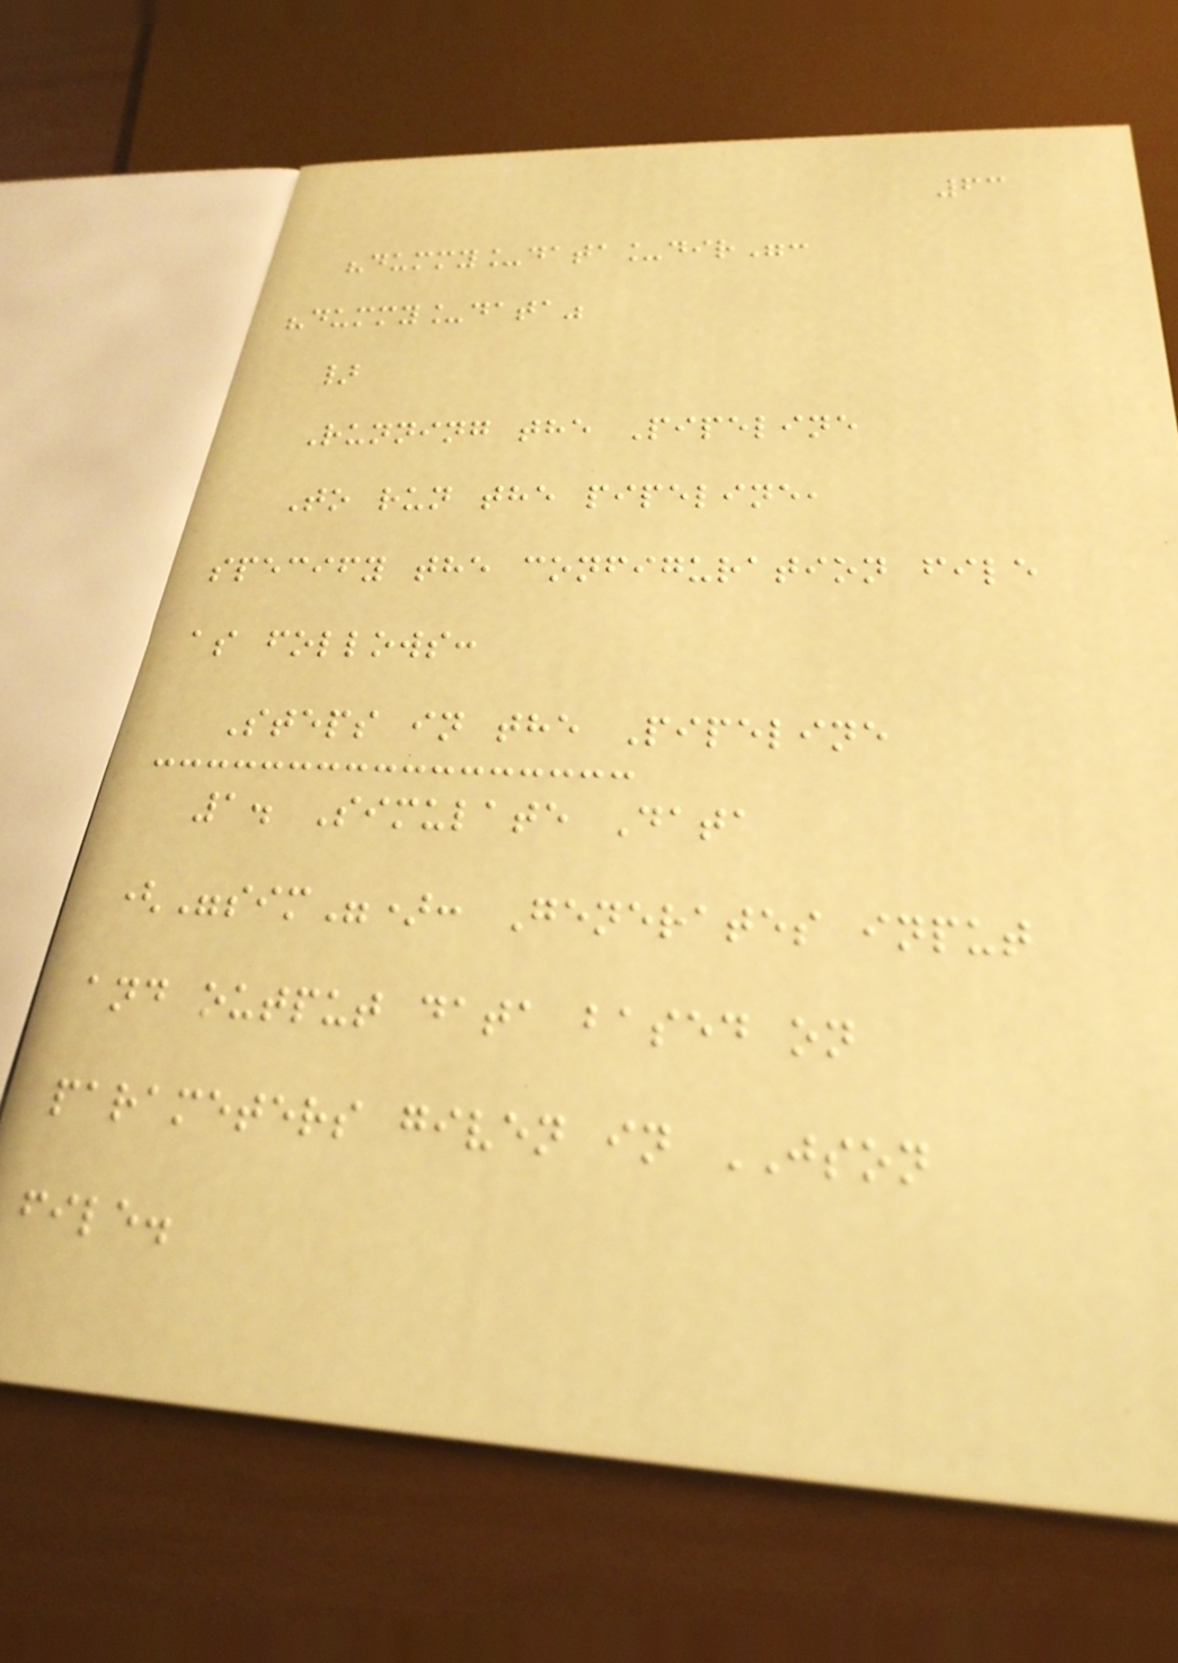63
"dummy_data_dir":
"dummy_data"
}
Running the Pipeline
To run the pipeline,
specify the configuration file
as follows:
Steps in the Pipeline
1. Simulate Data
("sim"): Generates input
and output data based on
parameters given in JSON
file.
